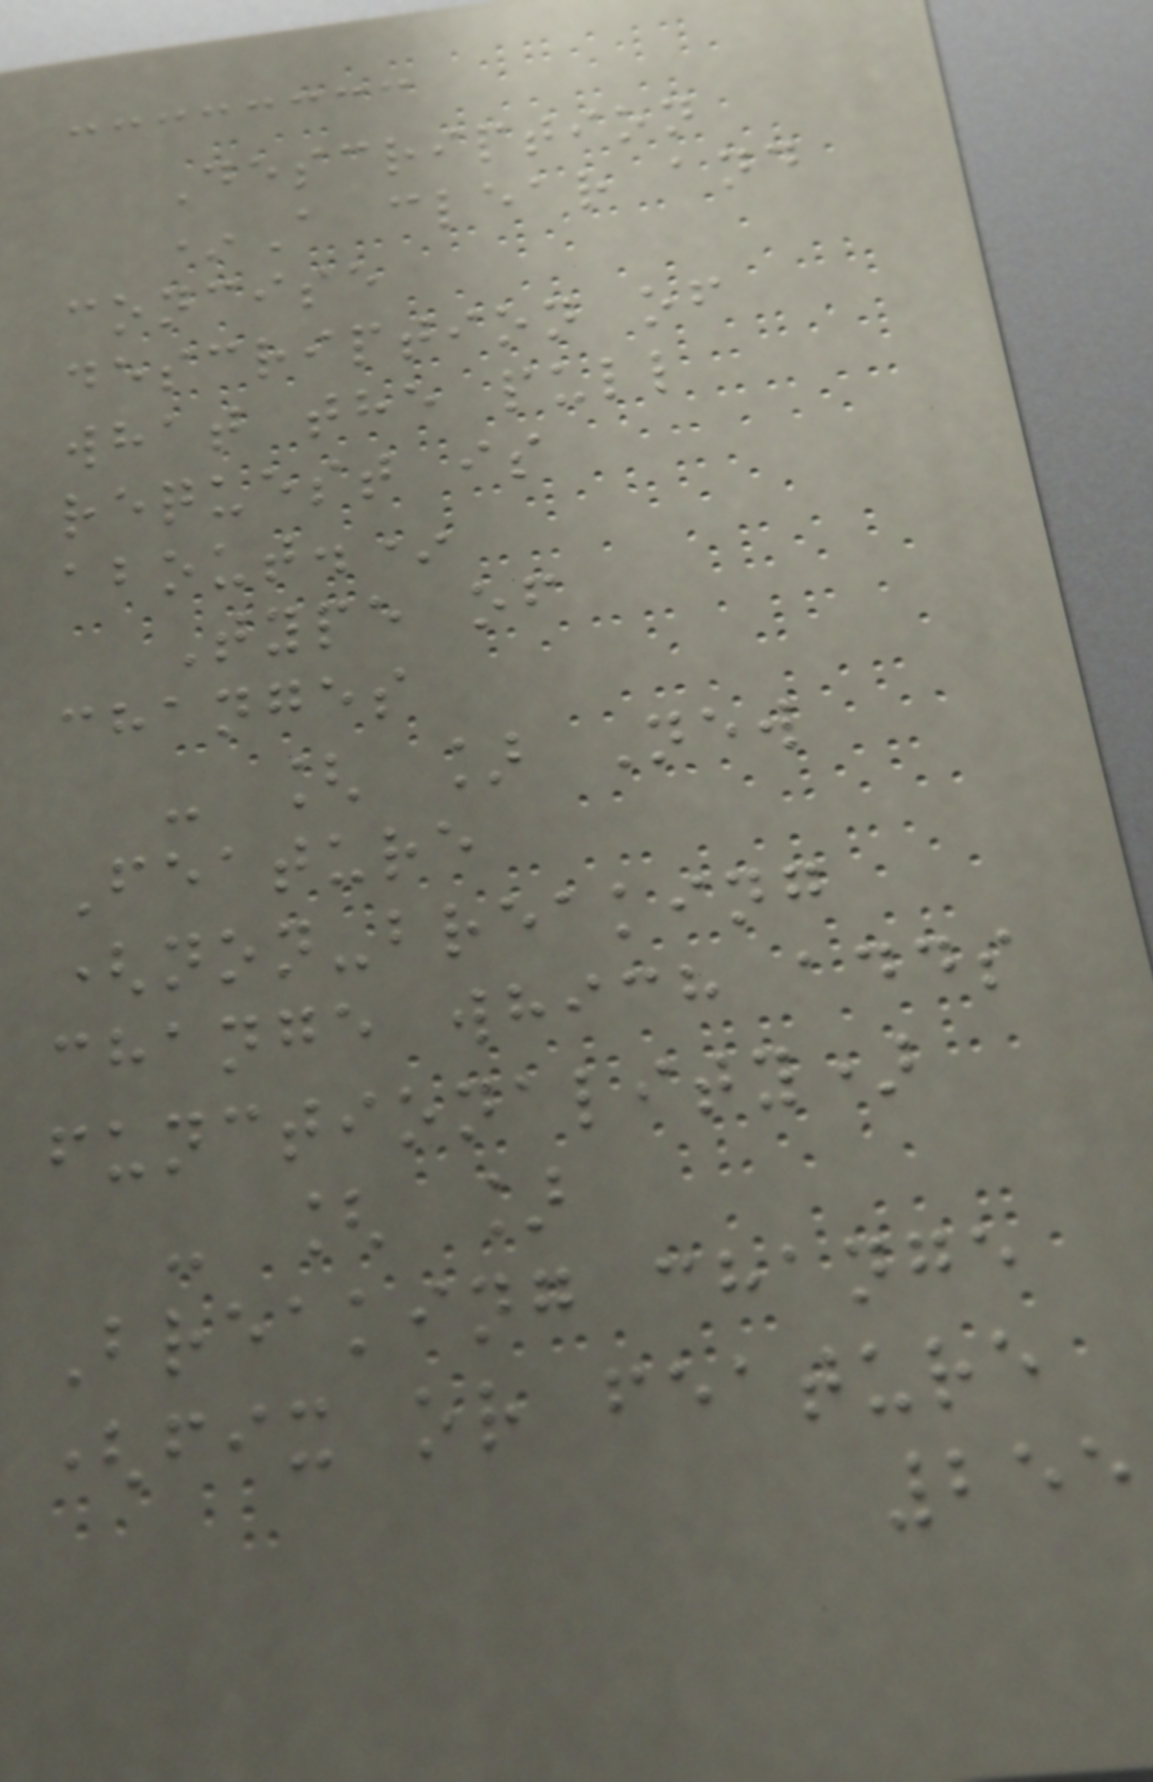Description
*A clear and
concise
description of
what the pull
request is
about.*
Type of
changes
- [ ] New
Feature
(non-breaking
change which adds
functionality)
- [ ]
Breaking change
(fix or feature
255
